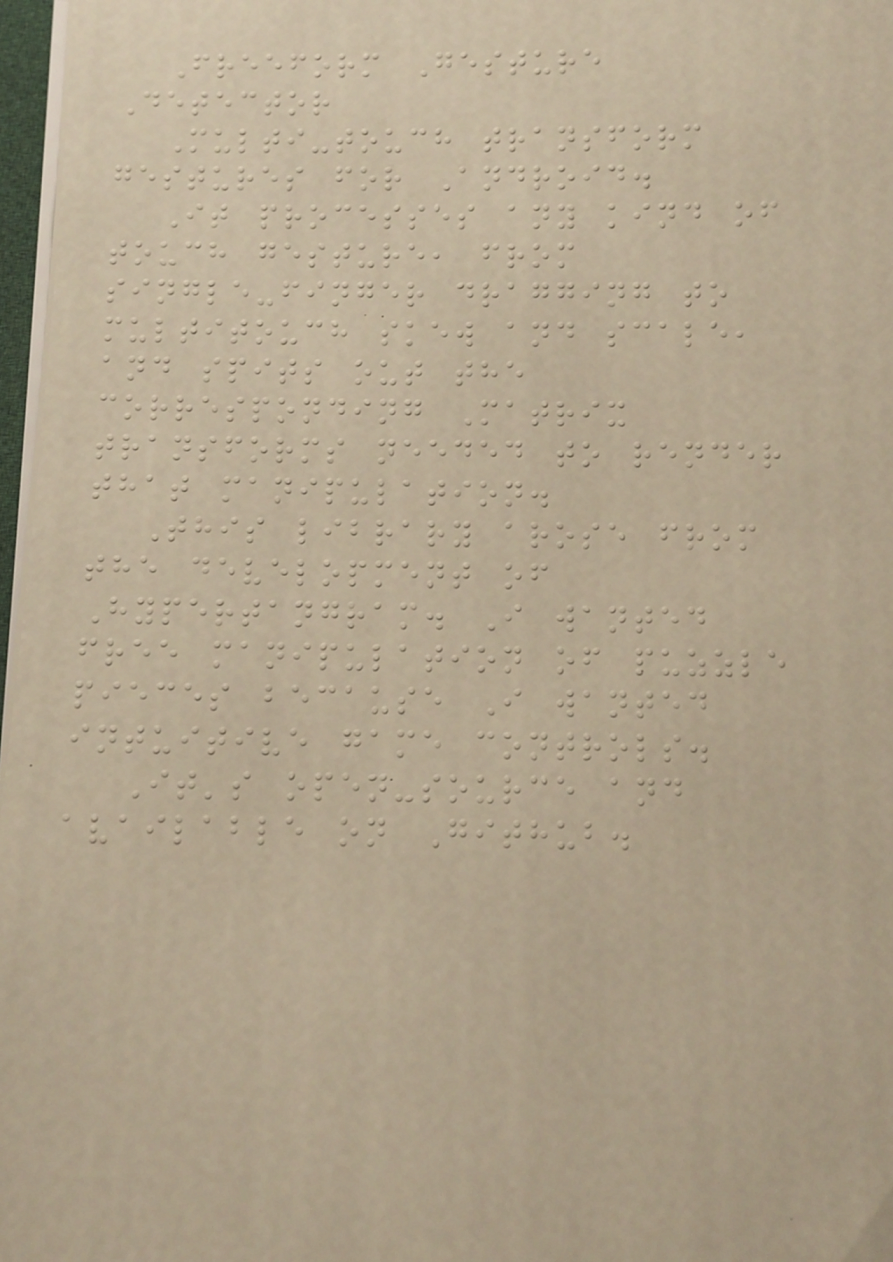Freeform Gesture
Detector
Multi-touch transform
gestures for Android.
It processes any kind of
touch gesture, from
single-finger dragging to
multitouch skew and scale,
and spits out the
corresponding Matrix
transforms needed to render
that manipulation.
This library arose from
the development of
Hypertangram. I wanted
free manipulation of puzzle
pieces because I wanted
intuitive game controls.
It's open-source and
available on Github.
